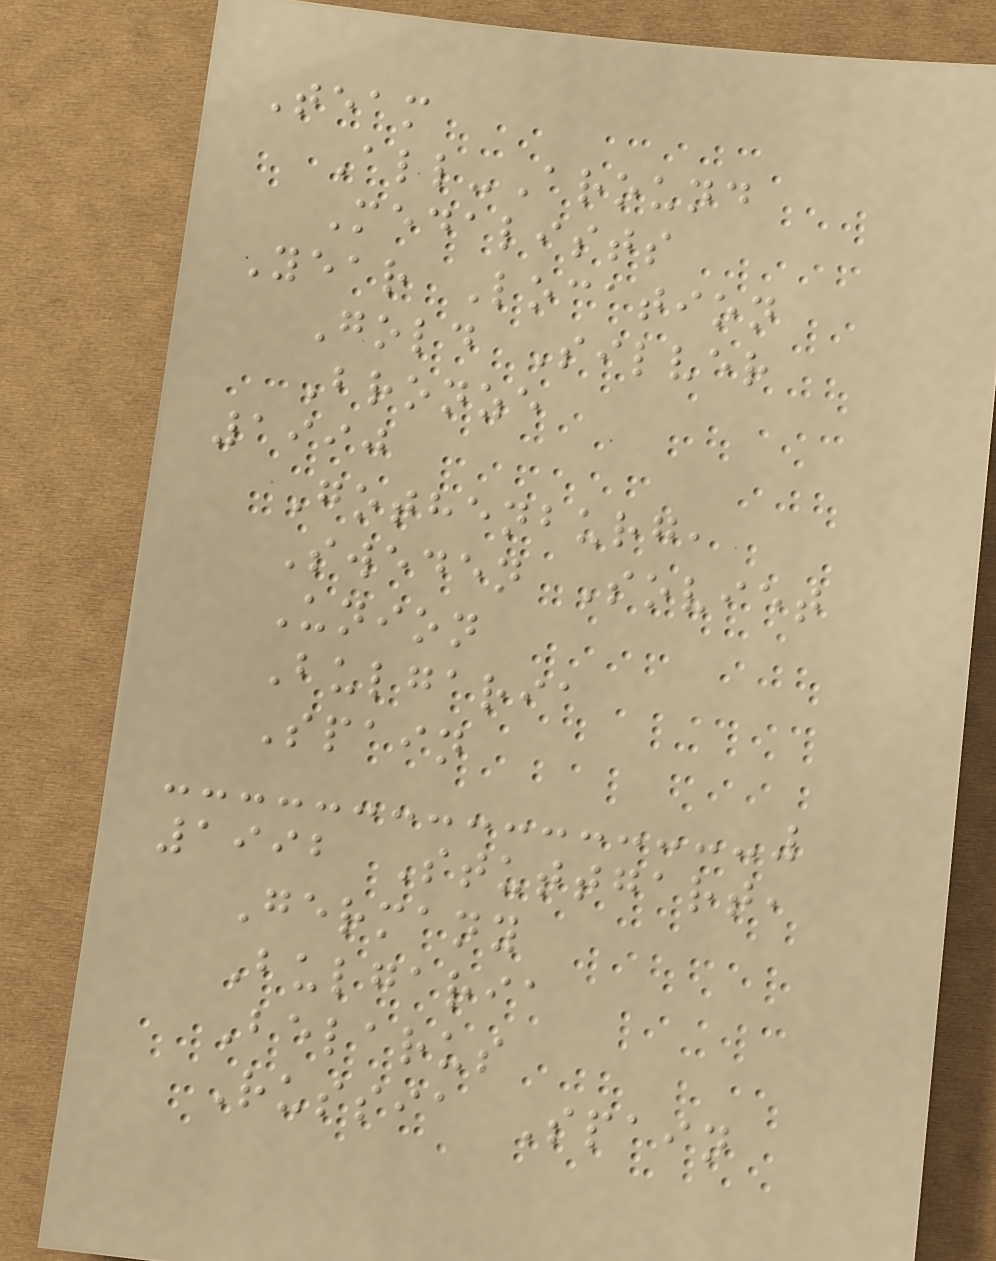Team
All-Around
Medalists
Year Location
Gold Silver
Bronze
1990
Gothenburg,
Sweden Soviet
Union
Bulgaria
Spain
1992 Stuttgart,
Germany
Bulgaria
Belarus
Russia Spain
